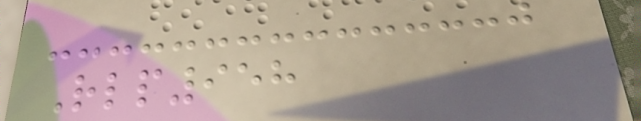Rlp958
